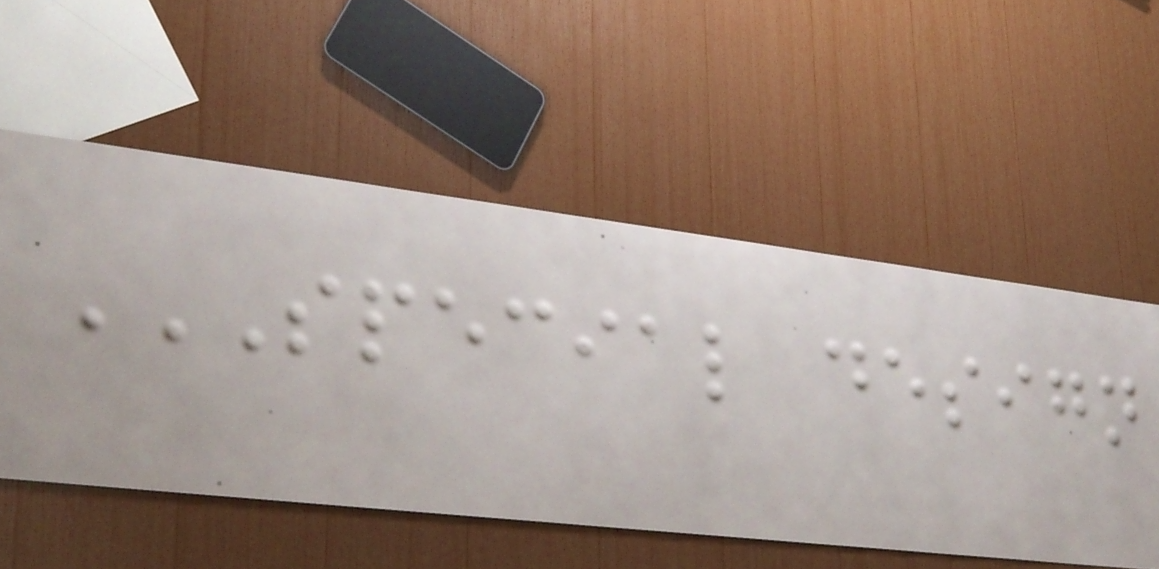SPECIAL DESIGN
